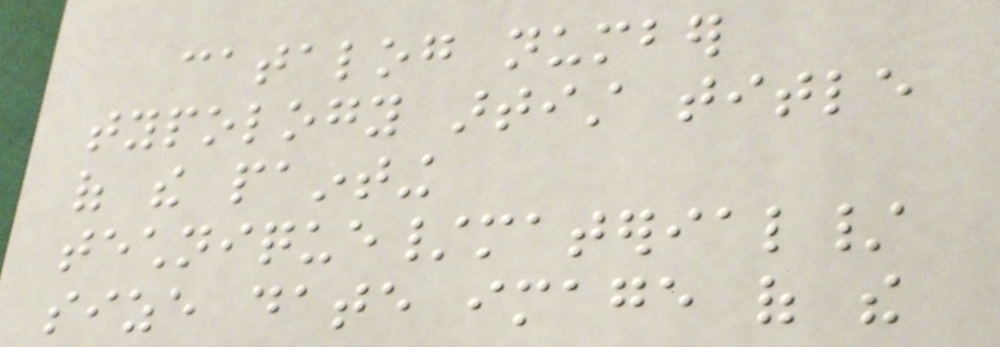catalog number
typology artist title
of the painting
technique/material/
size date image of the
